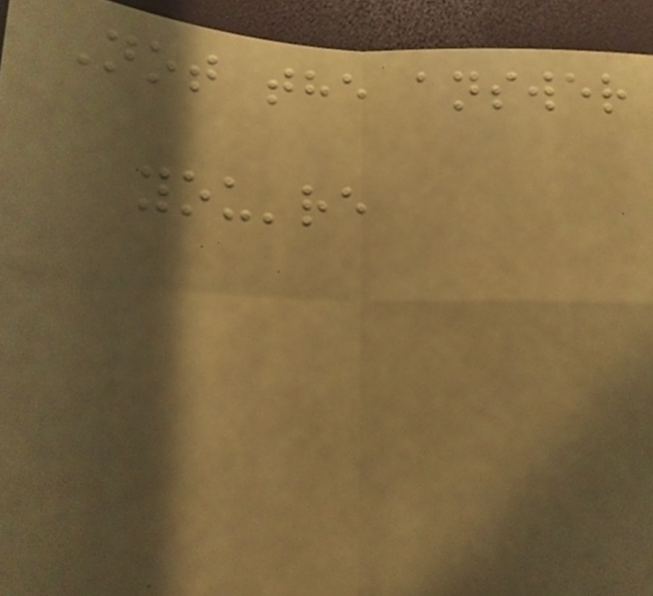Not the answer
you're
